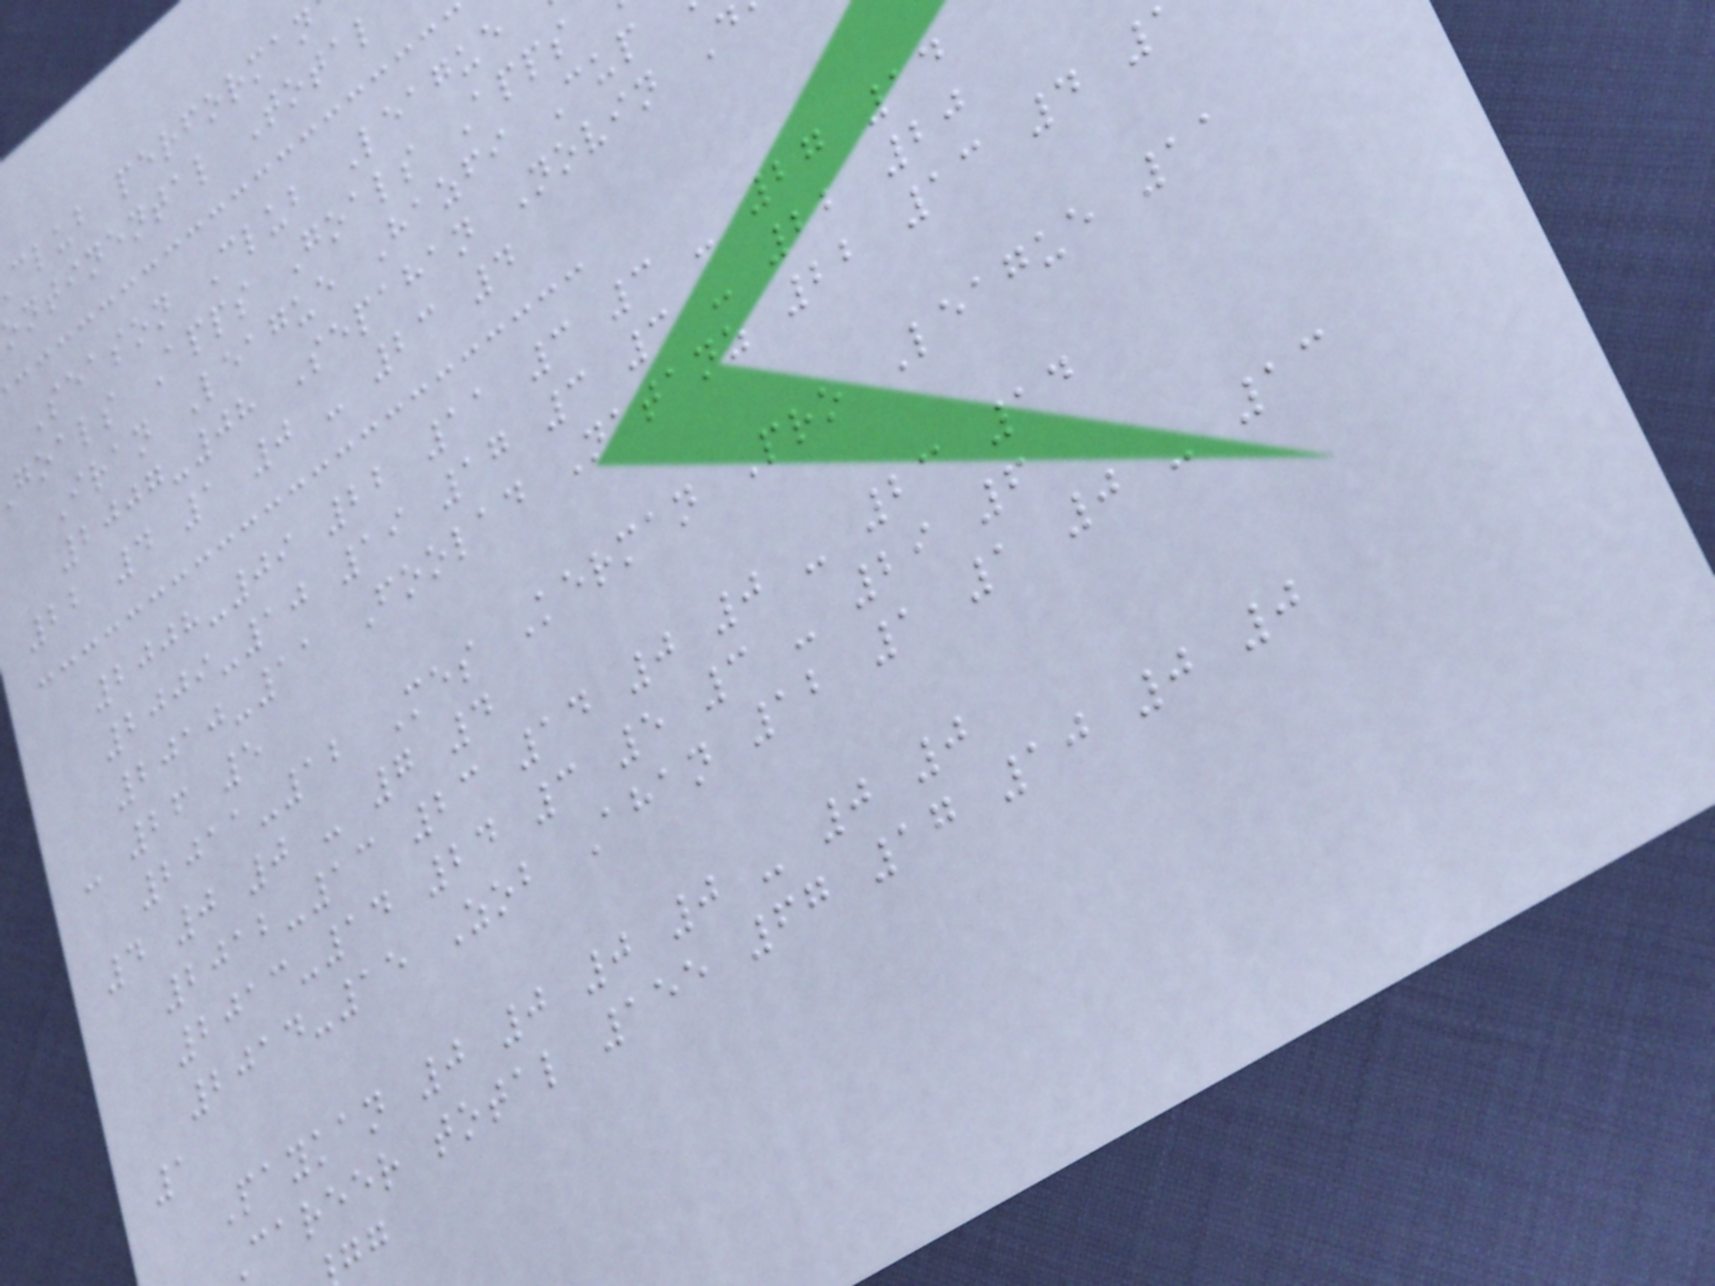club performan
ontinental Total
Season Club League
goals Apps Goals Apps
Iran League Hazfi Cup
2007-08 Sepahan Novin D
22 4 1 0 - 23 4
2008-09 22 11 3 3 - 27 14
2009-10 19 17 3 3 - 22 20
2010-11 Foolad Natanz 22 13 4
- 26 5
2011-12 Mes Kerman Pro League 11
4 0 0 - 7 4
2012-13 23 14 0 0 - 23 14
2013-14 24 3 5 3 - 29 6
2014-15 Zob Ahan 12 1 1 0 - 13
1
Paykan 0 0 0 0 - 0 0
career total 155 67 17 10 0 0
